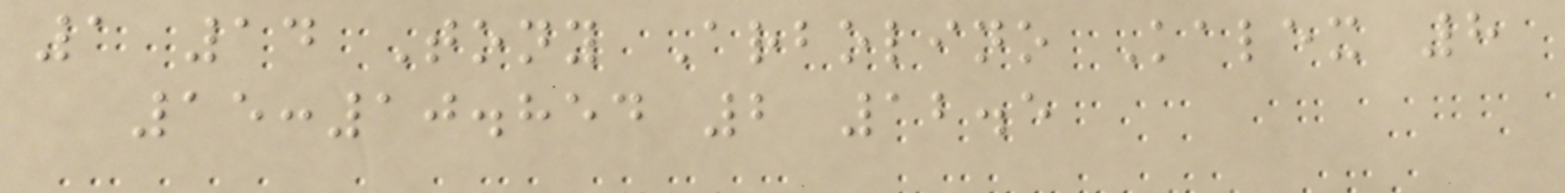1 14 Tony Arbolino Kalex 8
15:10.854 2 12.5
